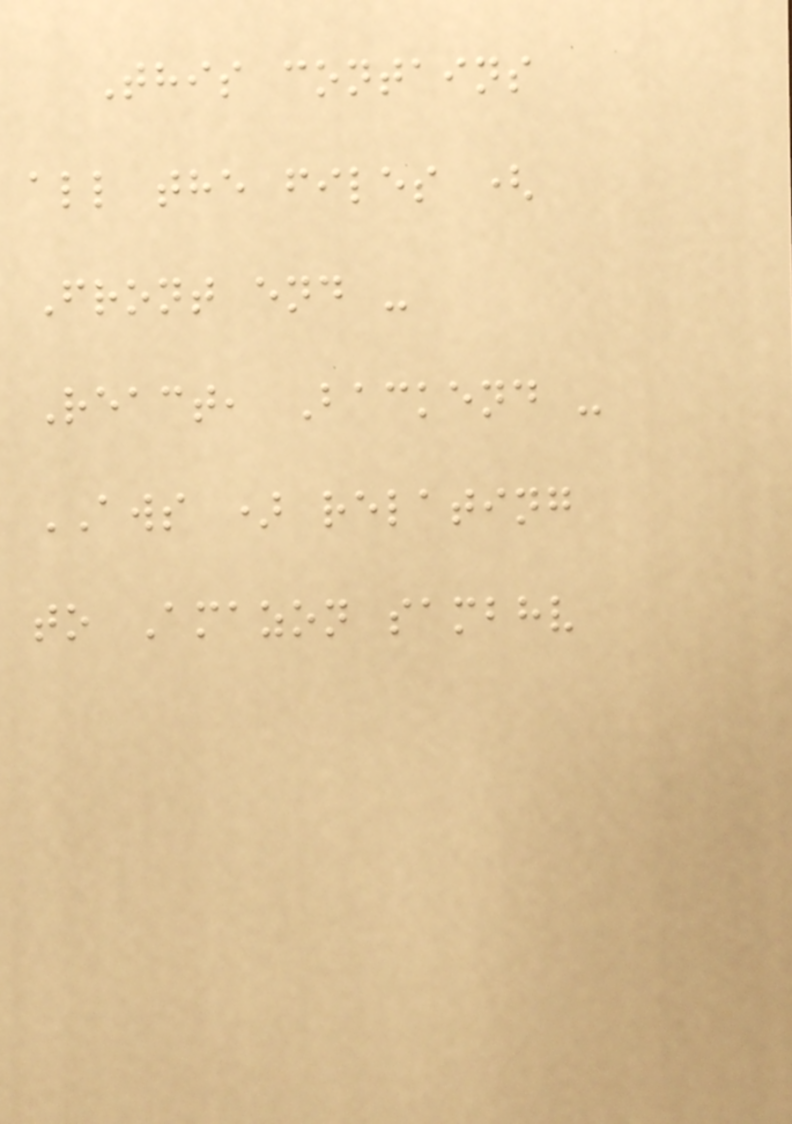This contains
all the files (
Front end -
React, Backend -
AWS ) relating
to Amazon sambhv
